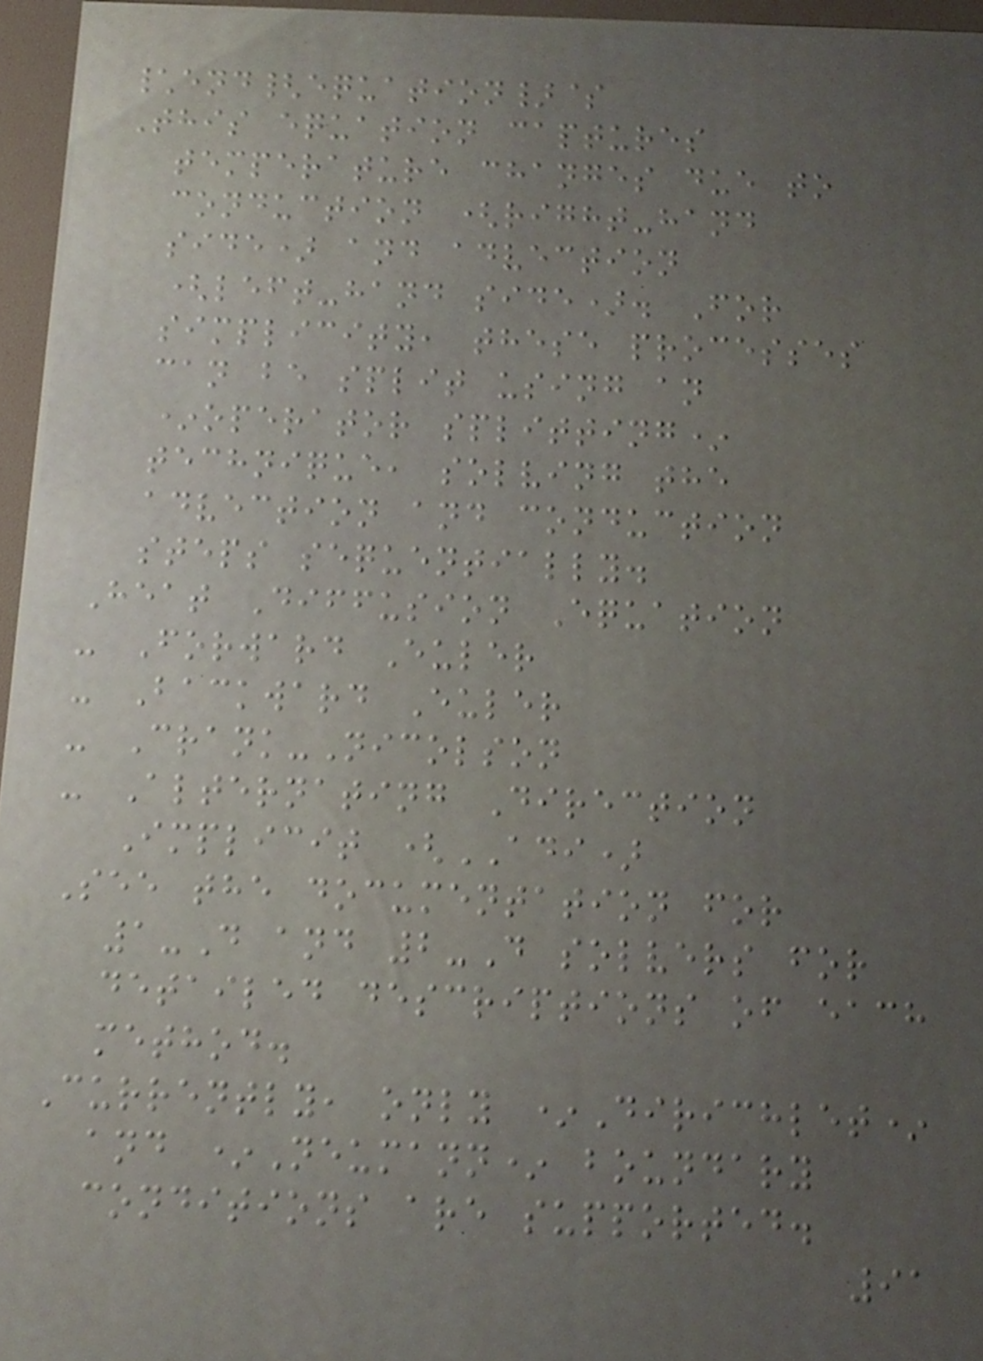\end{equation}$
This equation captures
temperature changes due to
conduction (right-hand
side) and advection
(left-hand side). For
simplicity, these processes
can be split using an
*operator splitting*
technique, solving the
advection and conduction
steps sequentially.
Heat Diffusion Equation
- Forward Euler
- Backward Euler
- Crank-Nicolson
- Alternating Direction
Implicit (ADI)
See the documentation for
1-D and 2-D solvers for
detailed descriptions of each
method.
Currently, only *Dirichlet*
and *Neumann* boundary
conditions are supported.
91
